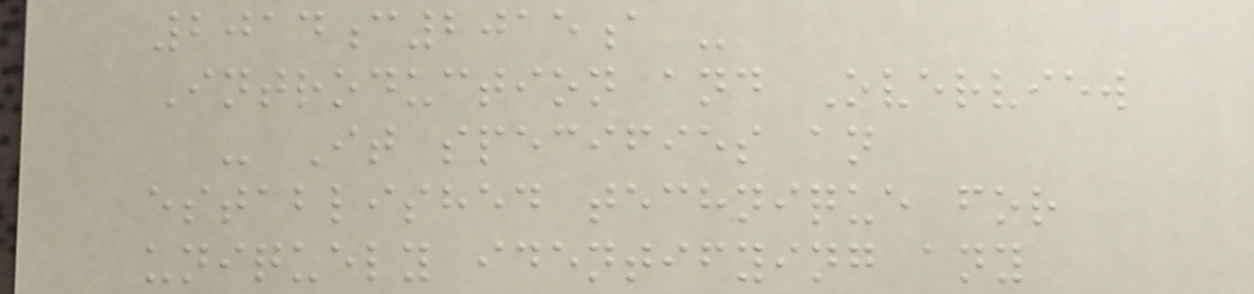2014c2015a -
Introduction and Overview
- It specifies an
established technique for
uniquely identifying any
